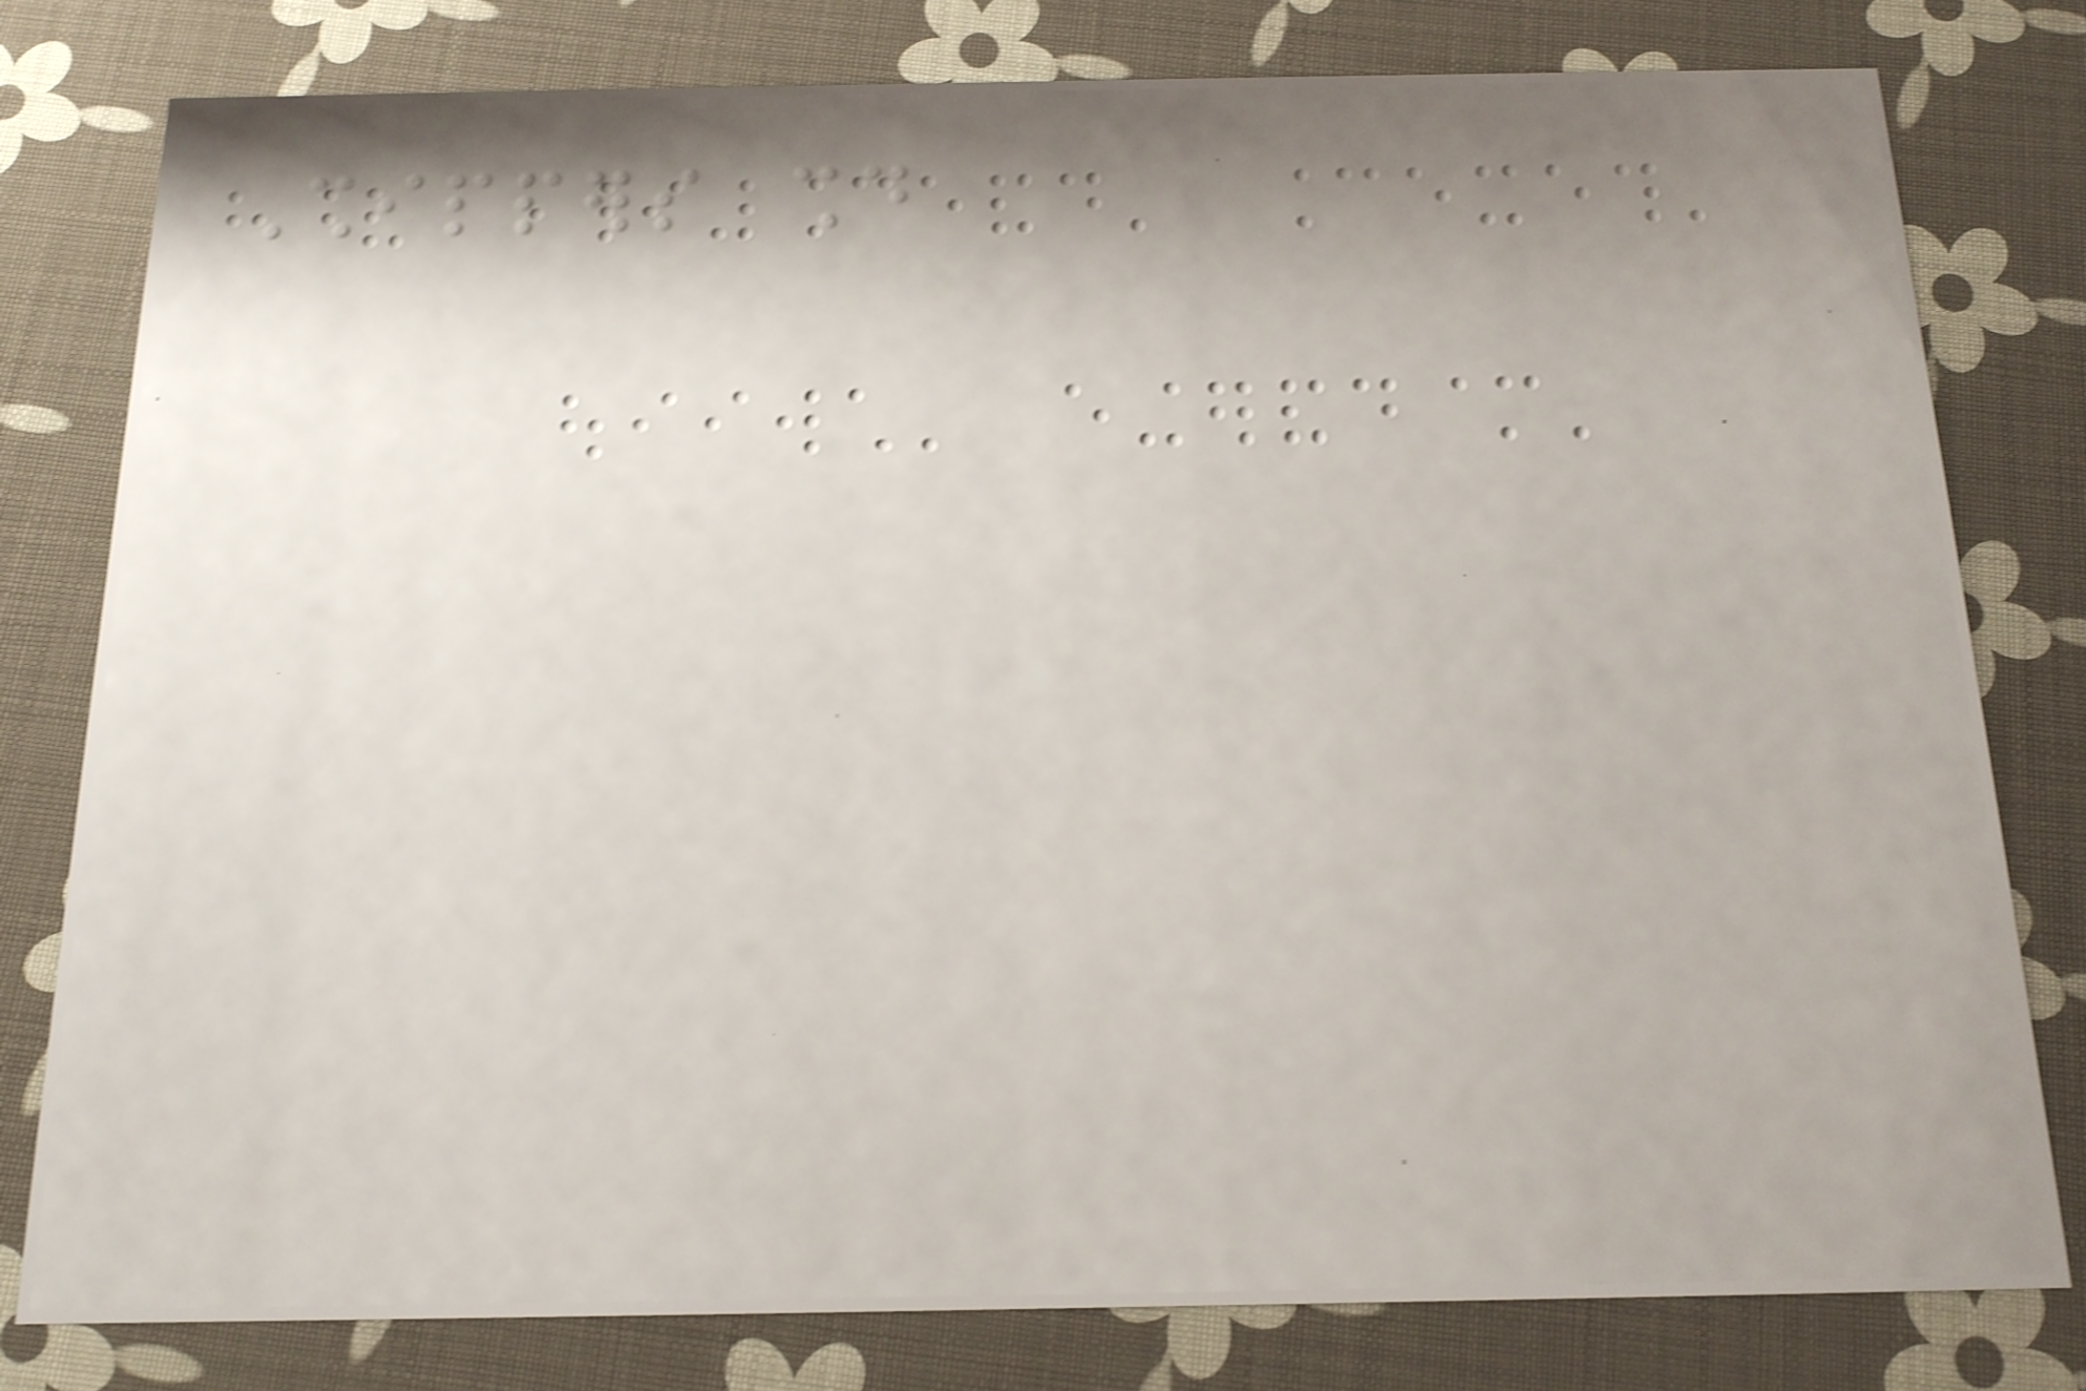Shippers should
